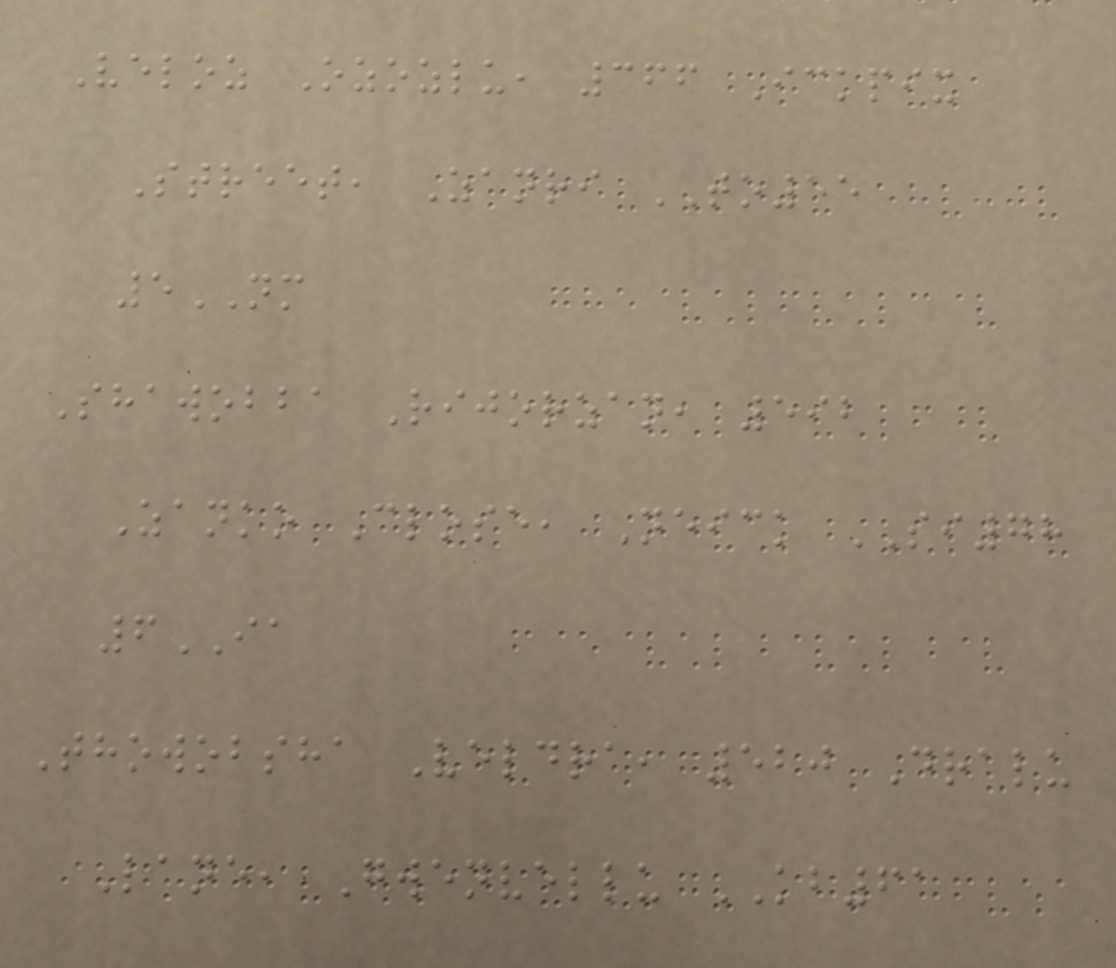Veloz Ozozlu, 366 Ickpix
Street, Zanri TO55
5NM
Shawobba Rijorzan, 592
Zanko Close, Neick SI78
6IA
Thowobsha Veldra, 520 Dralu
Lane, Gwenvellu KB61
